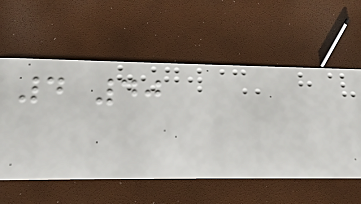4 40
